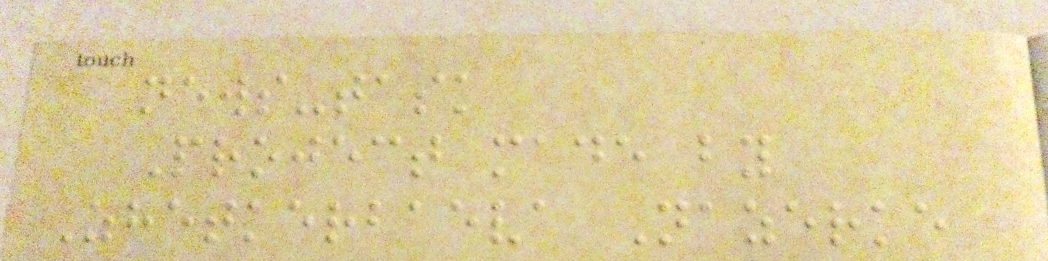news-task
Project made by
Zhetkerbaeva Nazerke
